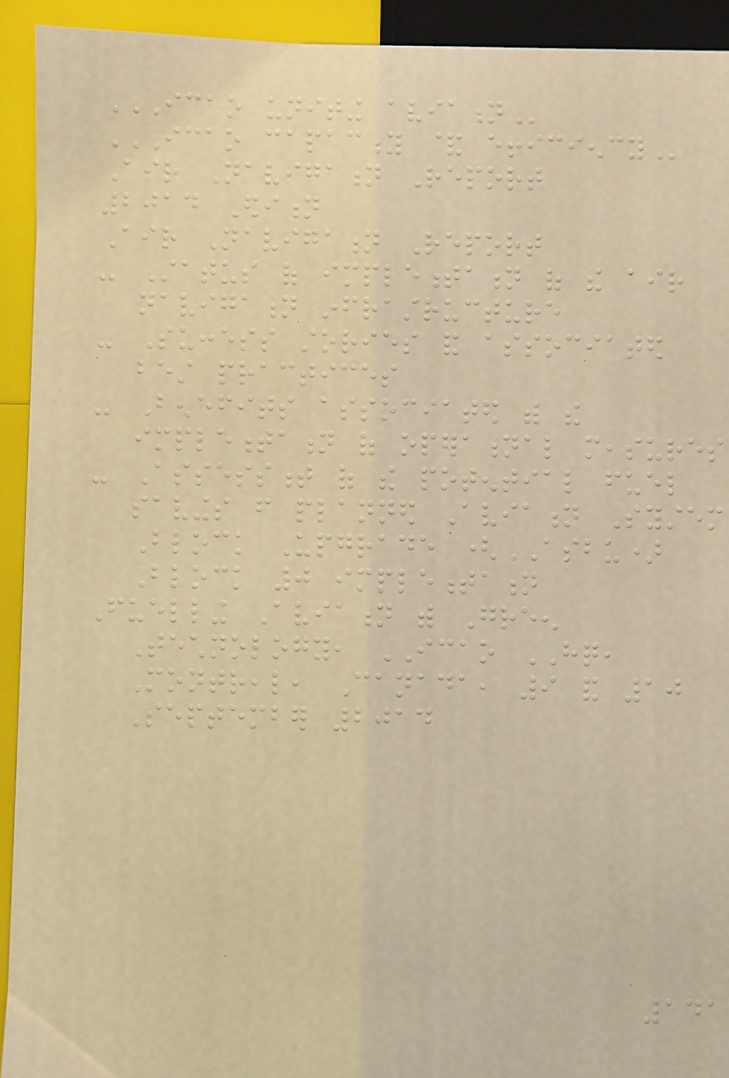ICAO UNITING AVIATION
ICAO CAPACITY & EFFICIENCY
Air Navigation Report
2014 Edition
Air Navigation Report
- Status of implementation of the air
navigation infrastructure
- Success stories and associated
best practices
- Benefits associated with the
implementation of operational measures
- Assessment of the potential fuel
savings from planned Aviation System
Block Upgrade (ASBU)
Block 0 implementation
Fuelling Aviation with Green
Technology, ICAO HQ,
Montreal, Canada, 9 and 10
September 2014
141
